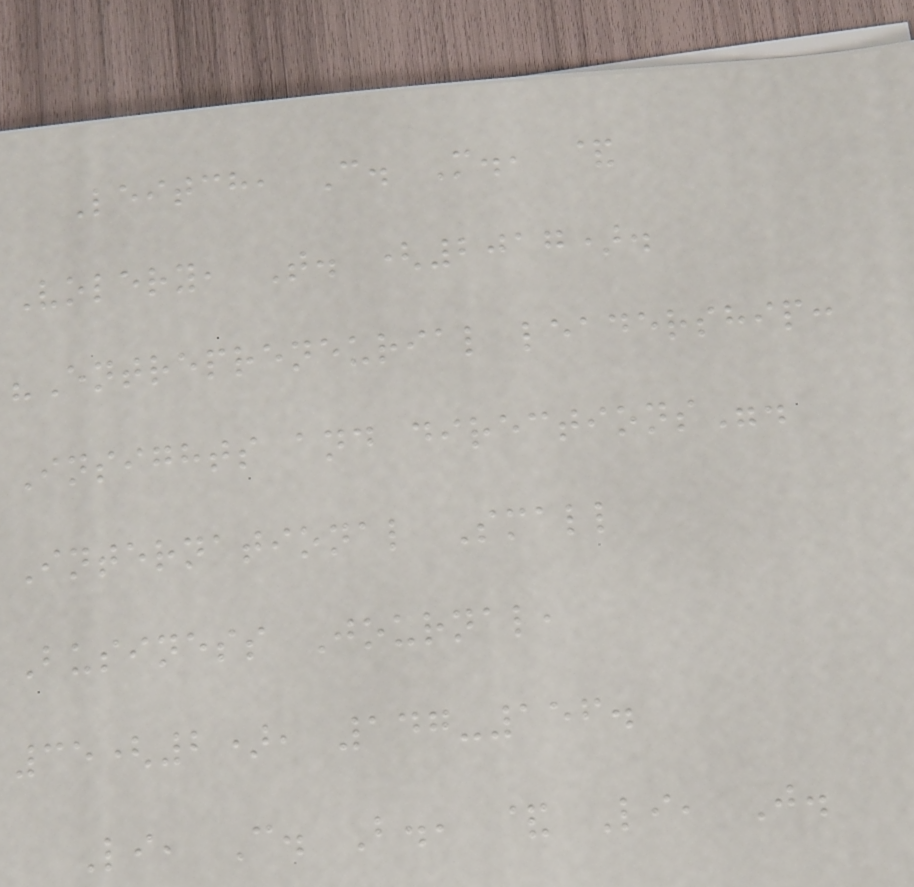Leitch, C. M., &
Volery, T. (2017).
"Entrepreneurial leadership:
Insights and directions".
International Small
Business Journal,
35(2), 147-156.
Li, C. B., & Li, J.
